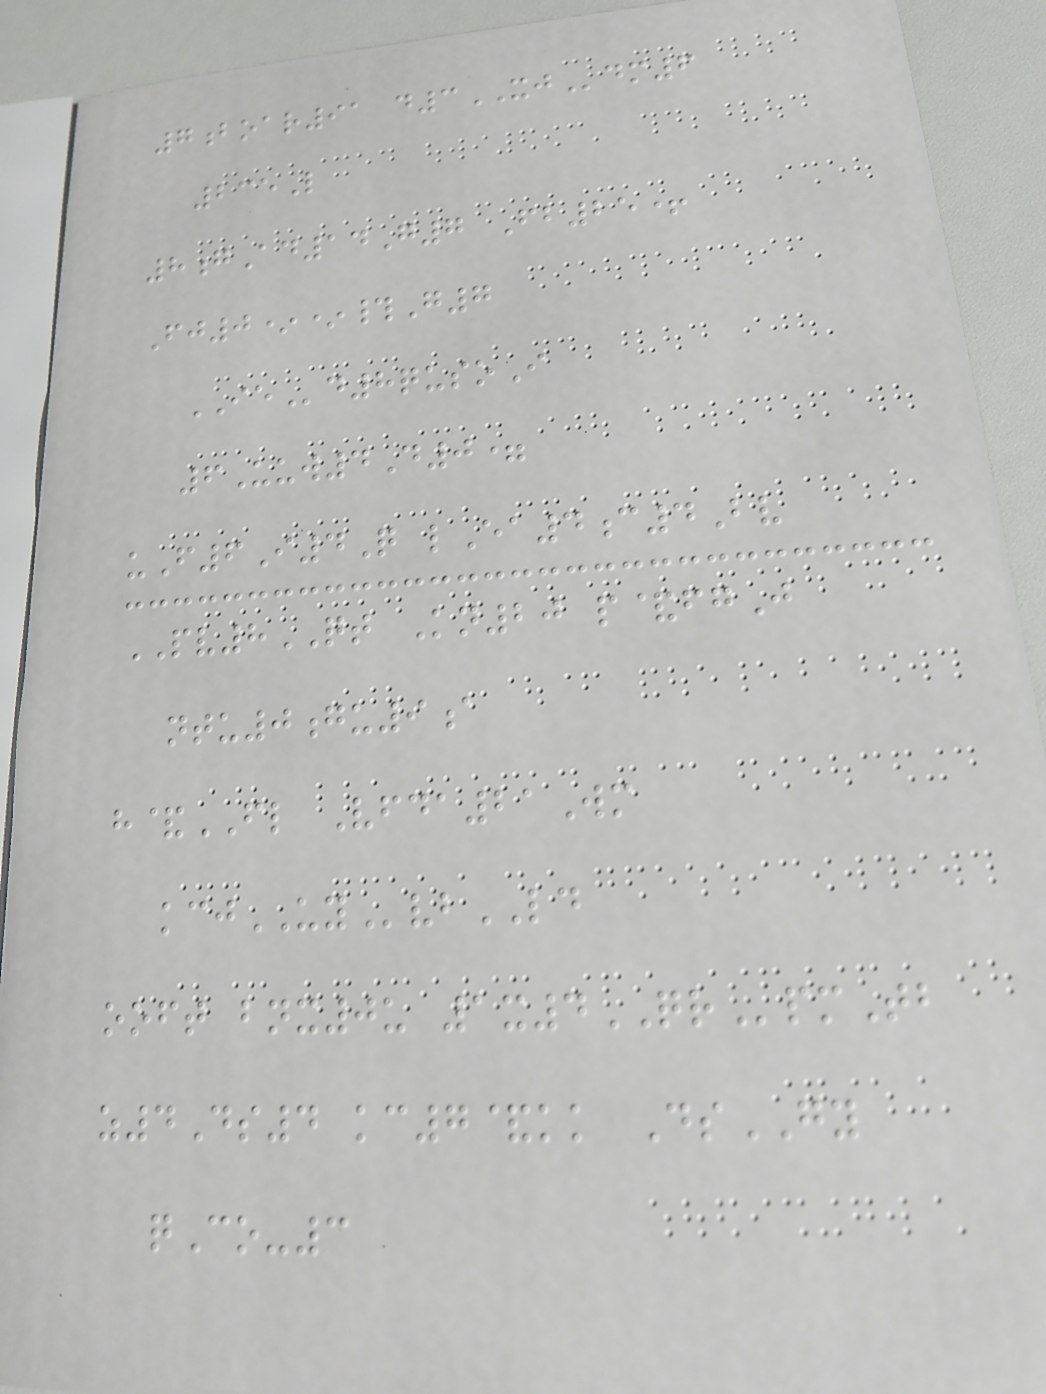7boar91 d3XJdm6
235L
8gAd14G7 Fb25+
Fj0**#G7
IEd8qusoI
6Uuw4D0=
uF6I4Q lEa4c4Bv
PV8QT Kn20 p&fgJ
ntu0gu9a
h&FL Vfda21Wm
kcjUYvbLD
ooft bnx0u 1x4QRpmTb
z4Ds4 kc7&kk DsGY
qCo-3
